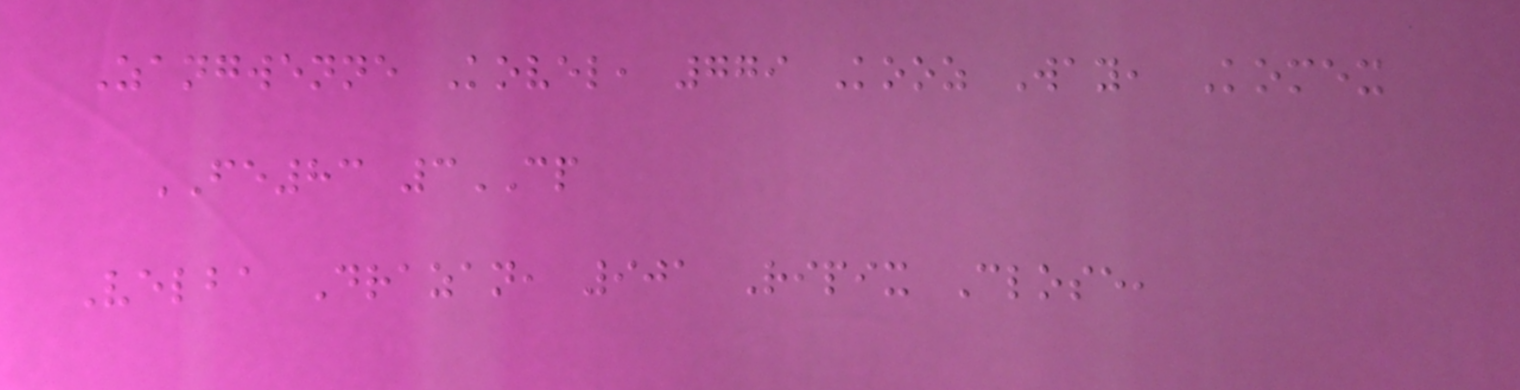Zangwenne Kovel, 779 Kooz Way, Komex
FE83 3CP
Velba Drazan, 901 Ripix Close,
